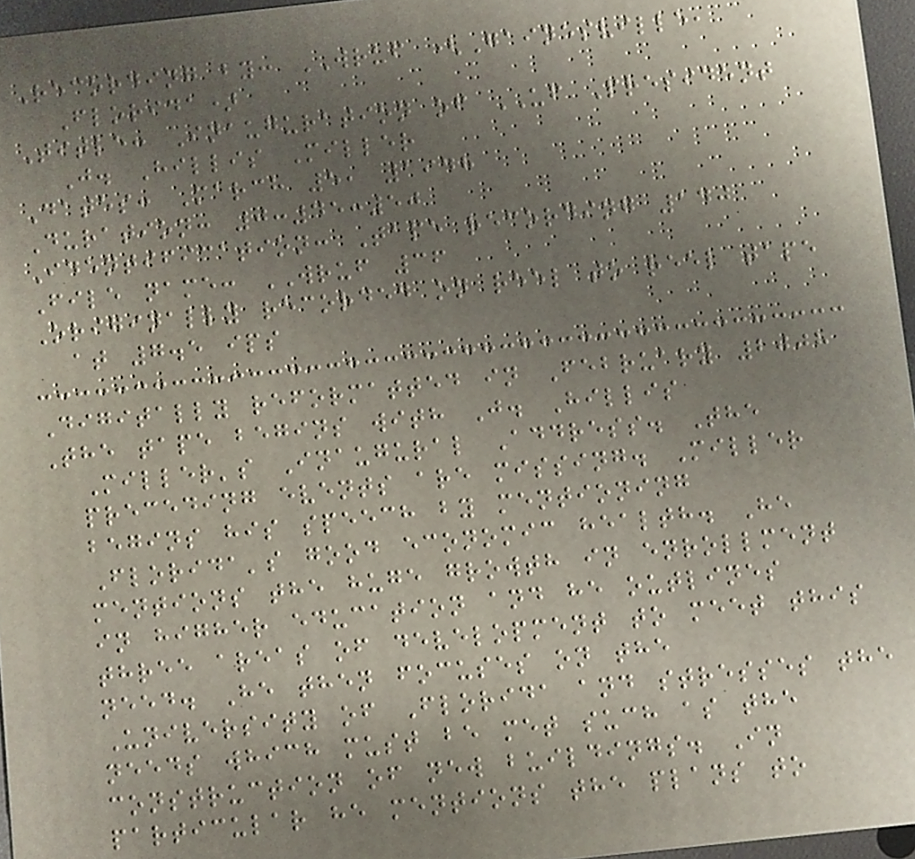Recording by: WRUF (Gainesville,
Florida)
Title: Inauguration of UF President
J. Hillis Miller
Dates: March 5, 1948
Duration: 0:45:50
Identification: Tape recording 140
File name: WRUF 36
Originally recorded on reel to reel tape
at 7.5 ips
Digitally reformatted in February 2008
The tape begins with J. Hillis
Miller's Inaugural Address. The
preceding events are missing. Miller
begins his speech by mentioning
Florida's good economic health. He
mentions the huge growth in enrollment
in higher education and he outlines
three areas of development to meet this
need. He then focuses on the
University of Florida and stresses the
needs which must be met such as the
construction of new buildings. In
particular he mentions the plans to
